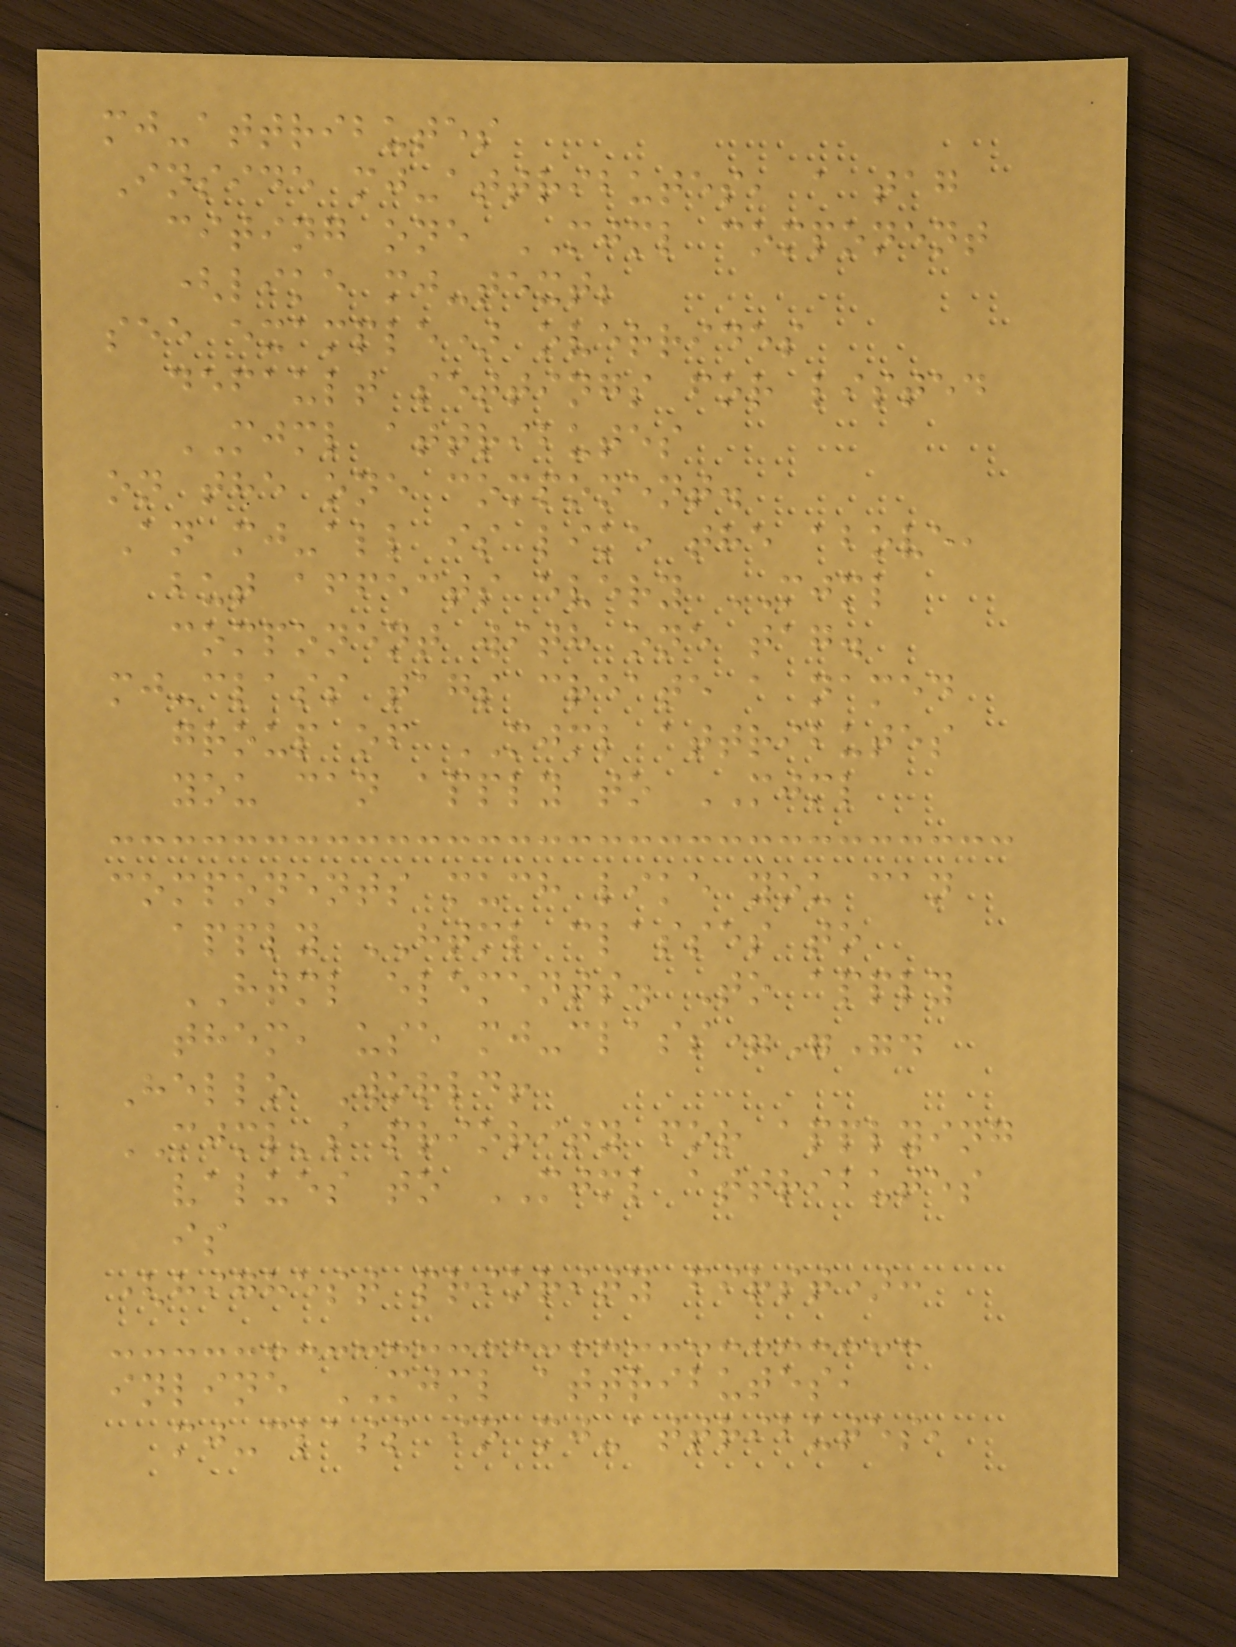mj-attributes
Inside mj-attributes, a tag
citing one MJML component
(like mj-text;
see example) overrides
default settings for listed
MJML attributes
on the one component.
An mj-all is like the above,
but affects every MJML
component with one tag.
mj-class tags create a named
group of MJML attributes
you can apply to MJML
components much like you can
apply HTML classes to
HTML elements. To apply
them, use mj-class="".
Hello World!
MJML's priority for applying
values to MJML attributes
is
(highest priority first):
inline MJML attributes,
mj-class in mj-attributes,
